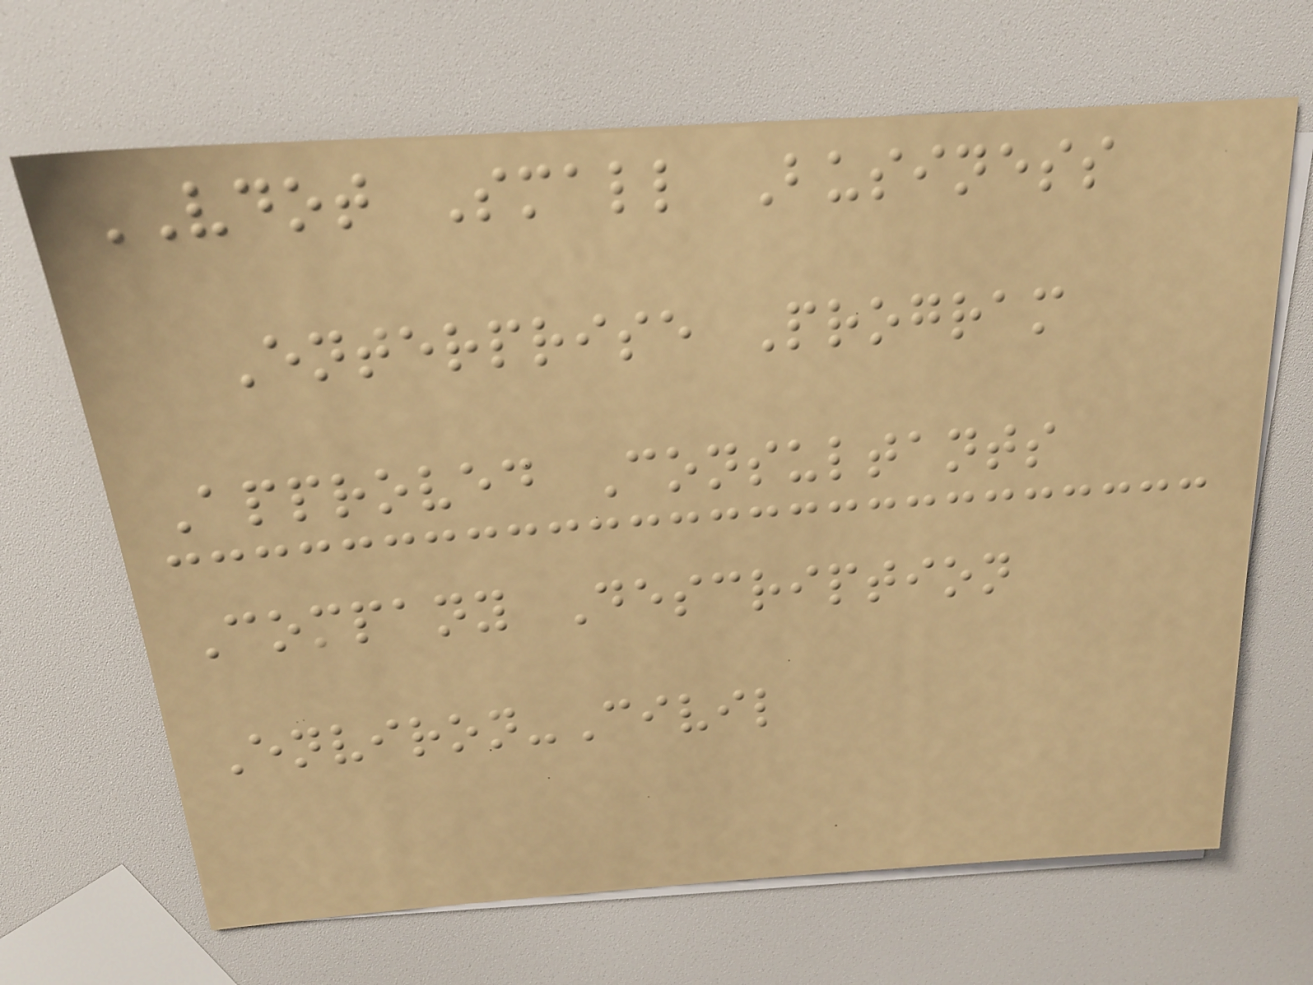VDOT Small Business
Enterprise Program
Approved Consultants
Company Description
Environ-Civil
